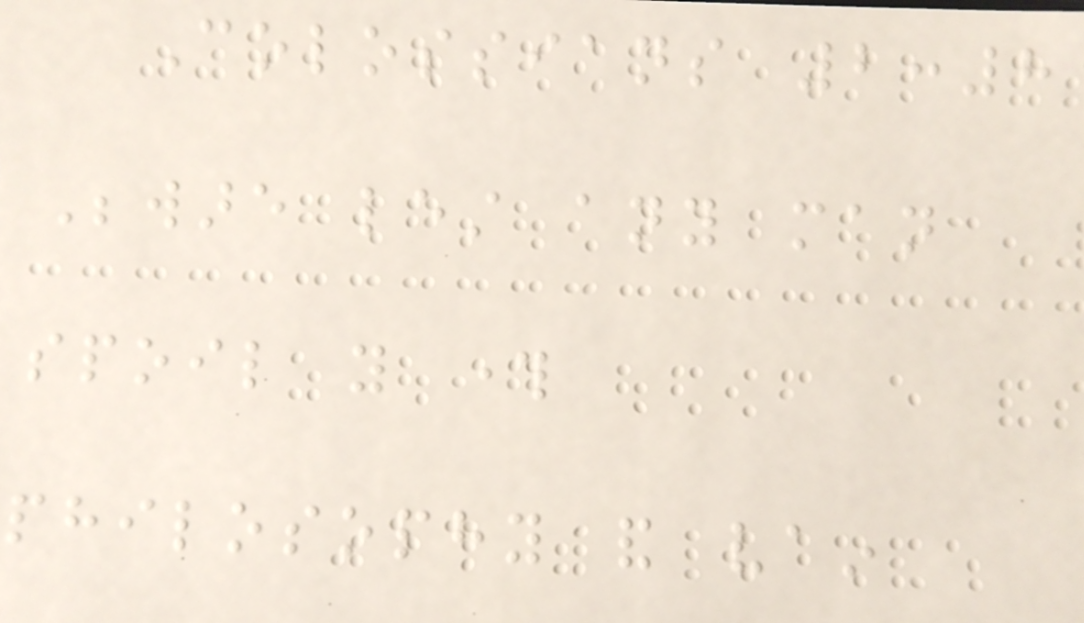Colossians 2:8
Beware lest any man
spoil you through
philosophy and vain
